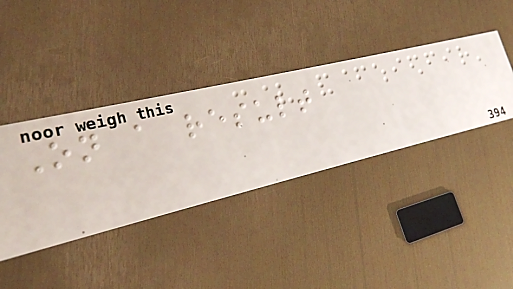On a result
